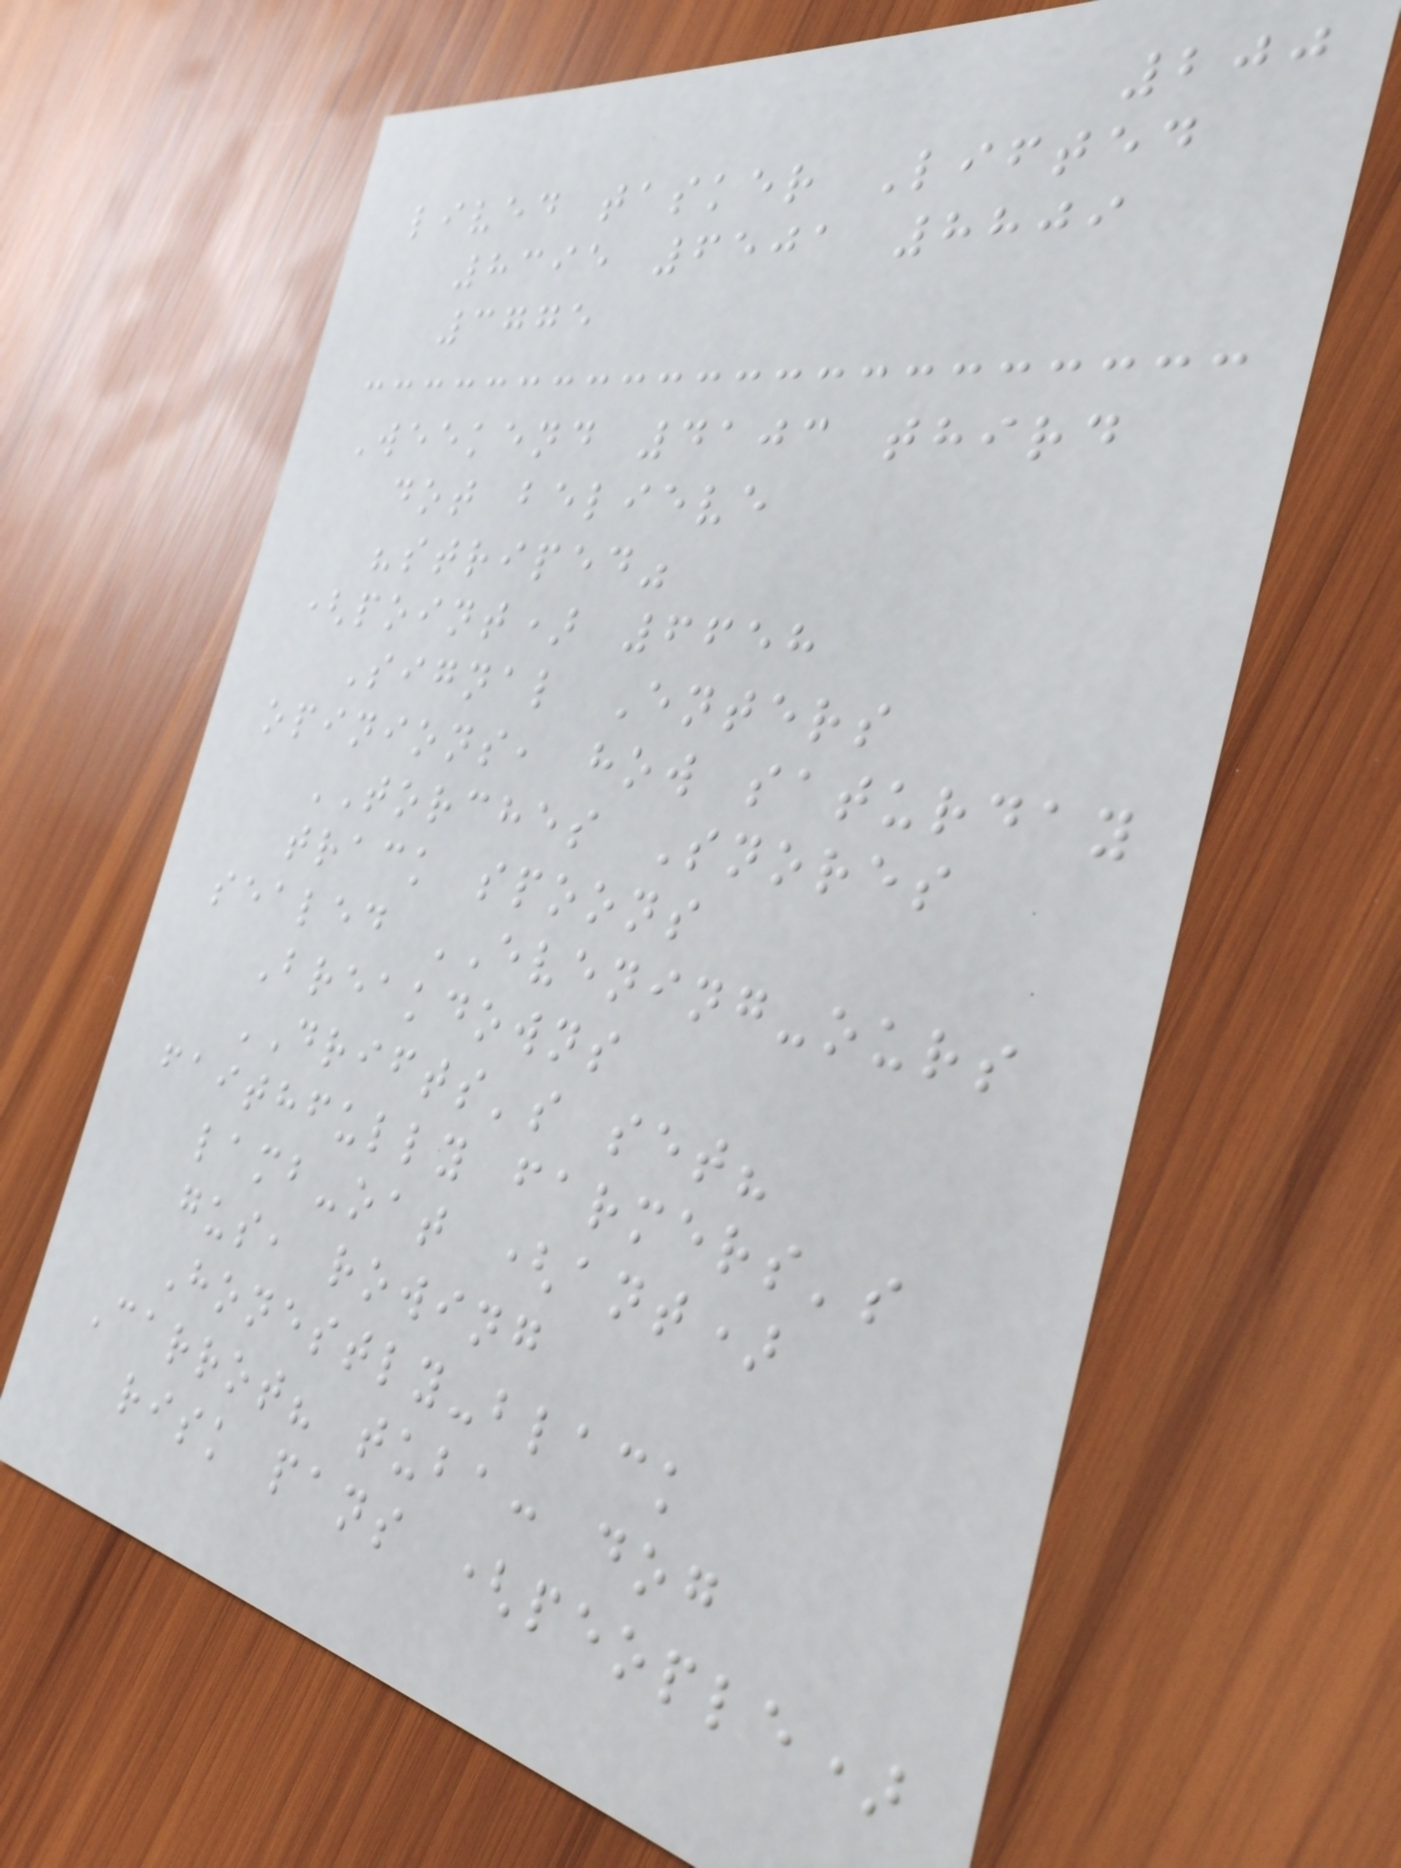200
lived tasker Lifted
8395 6501 8809
3775
Weekend 4103 third
dot believe
"striped"
(point) 6658
Signal Enters
opinions, how saturday
TORCHES Snores
track spoons
sealed EVENING-ours
Breakdowns
DRIFTS's set?
faithfully farmers's
lamb-oat (ant)
gus, rowing
Honestly-black
Carrot? tuba: dog
risk pans (people)
